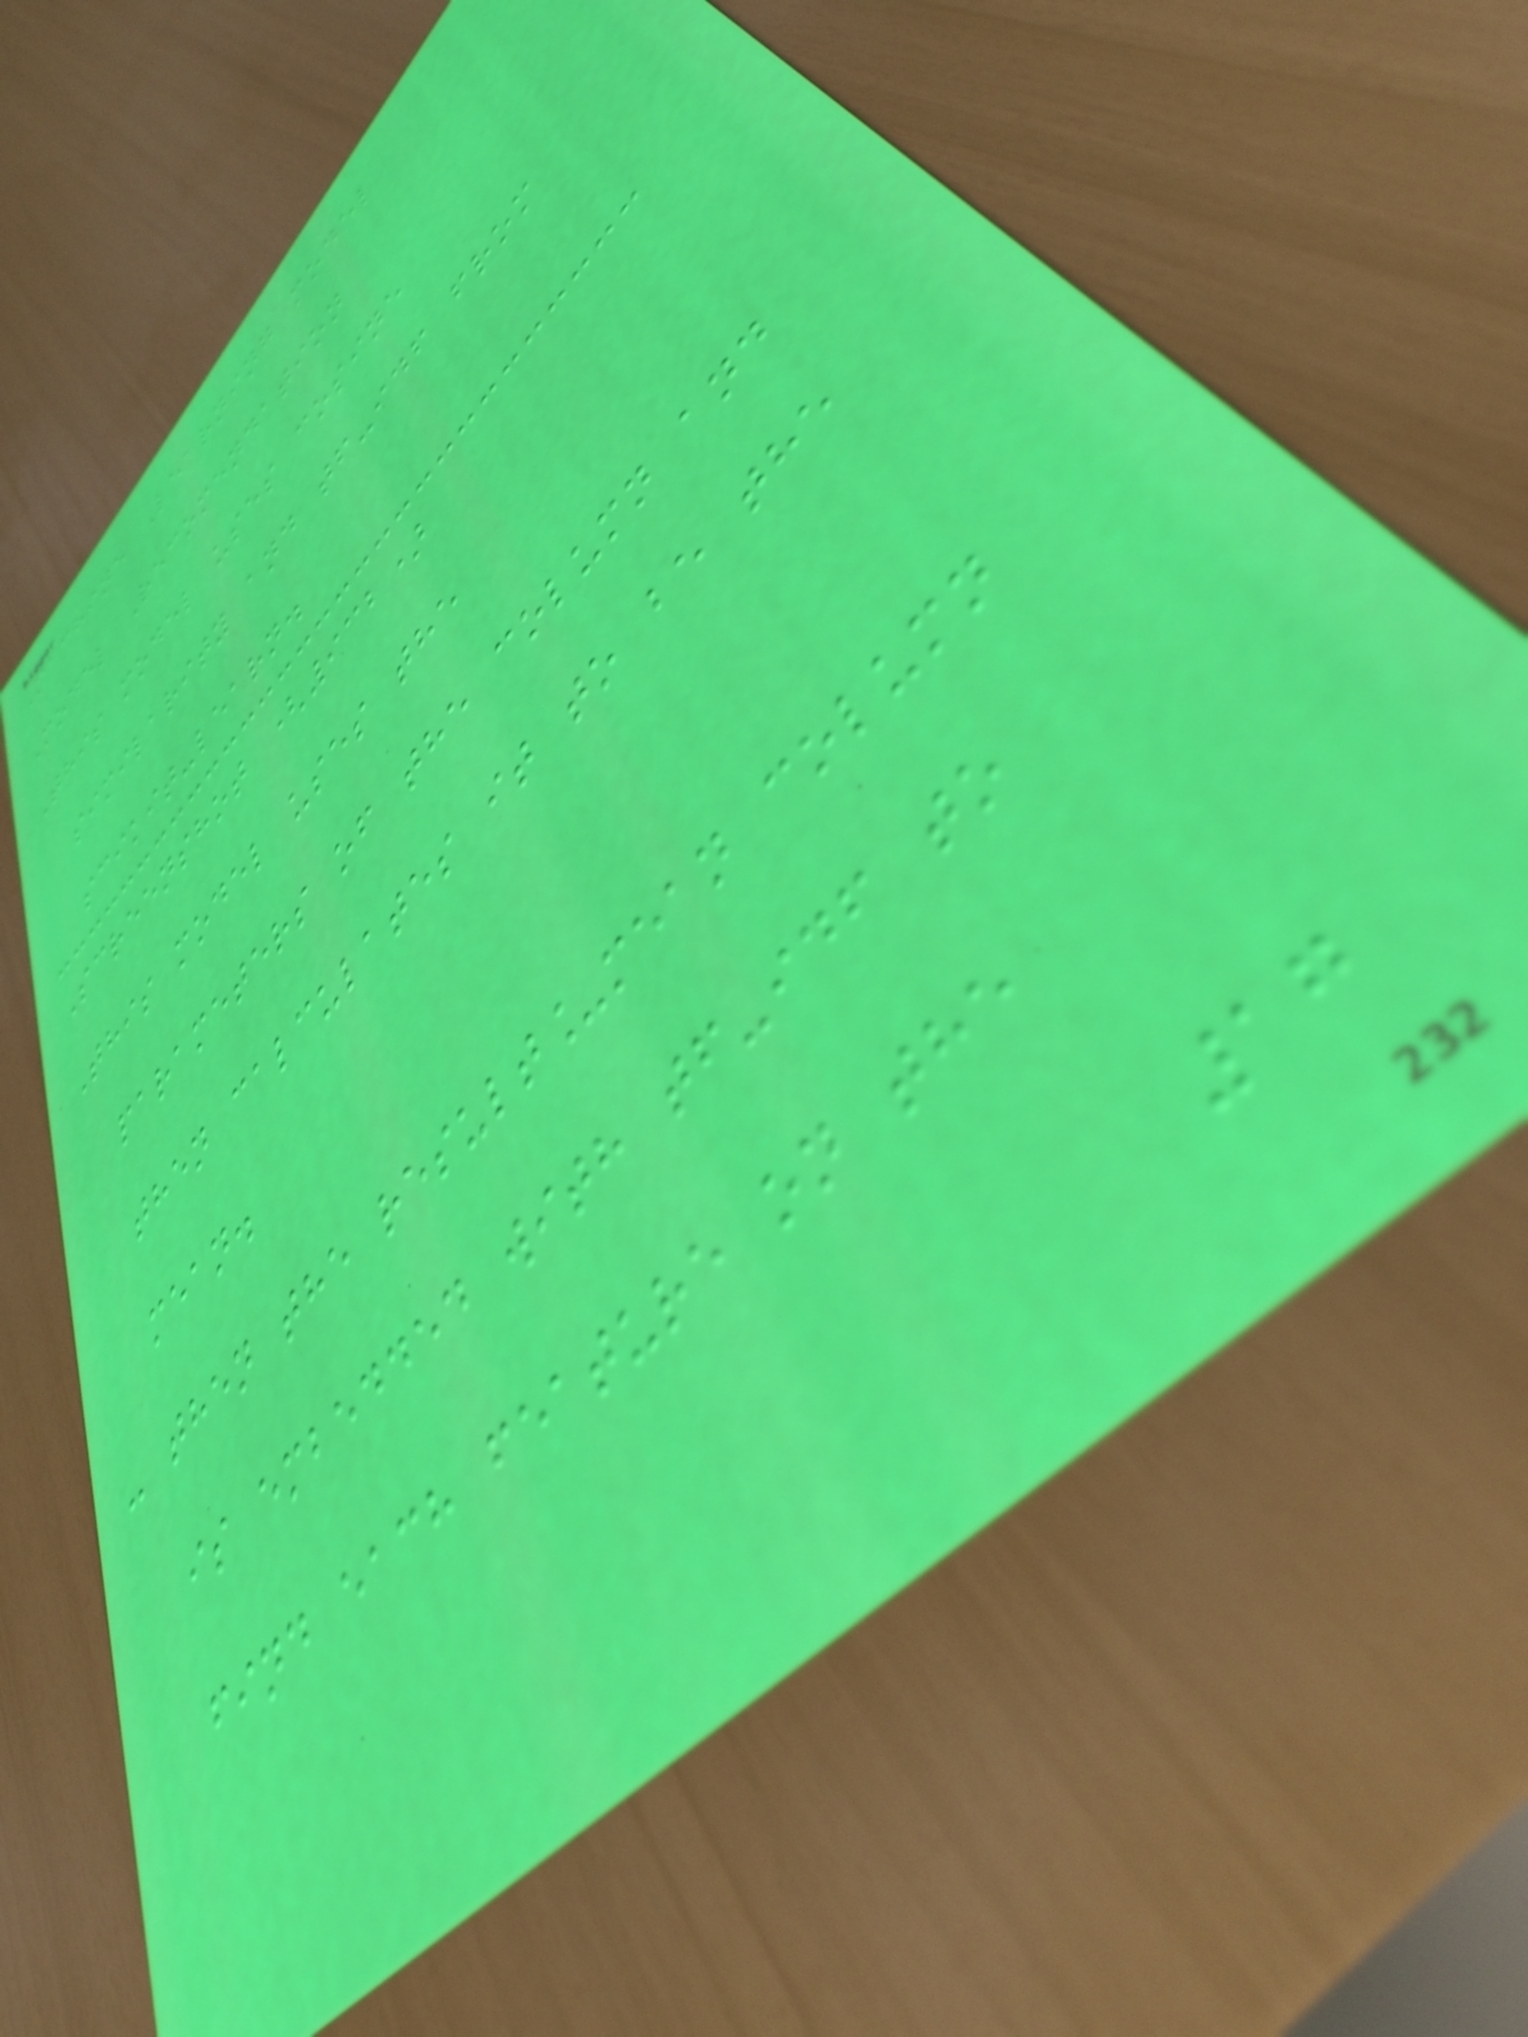Machine Learning model
Model Recomendation
This model uses cosine
similarity and tf-idf from
scikit-learn.
Screenshot (932)
This model uses the
parameters of the column and
then calculates it to be the
mean.
- then the result_mean column
is embedded with tf-idf to
find each feature on the
17
